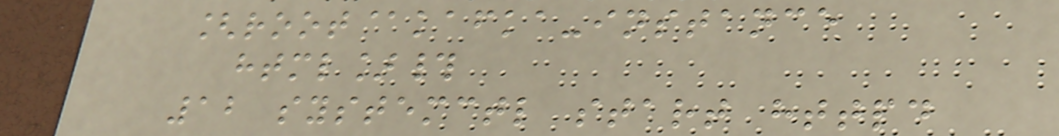[root@kafka-instance
html]#
12 systemctl start httpd
